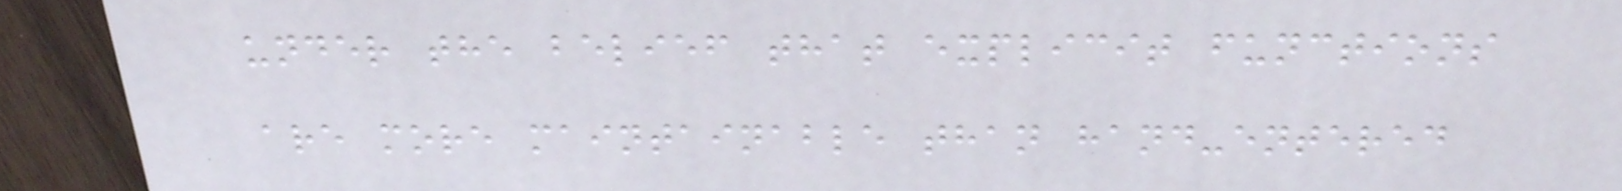under the belief that explicit functions
are more maintainable than hand-entered
